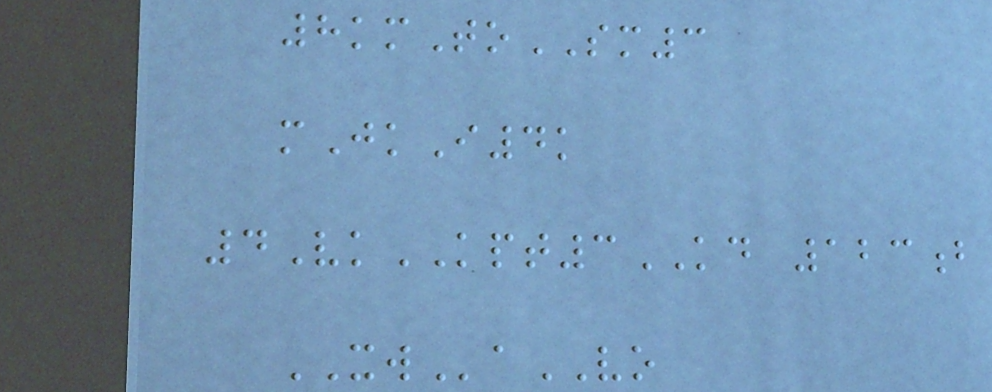8kmToSM3
mJkI4k
4VkKPT3KD 123b
XWaVO
